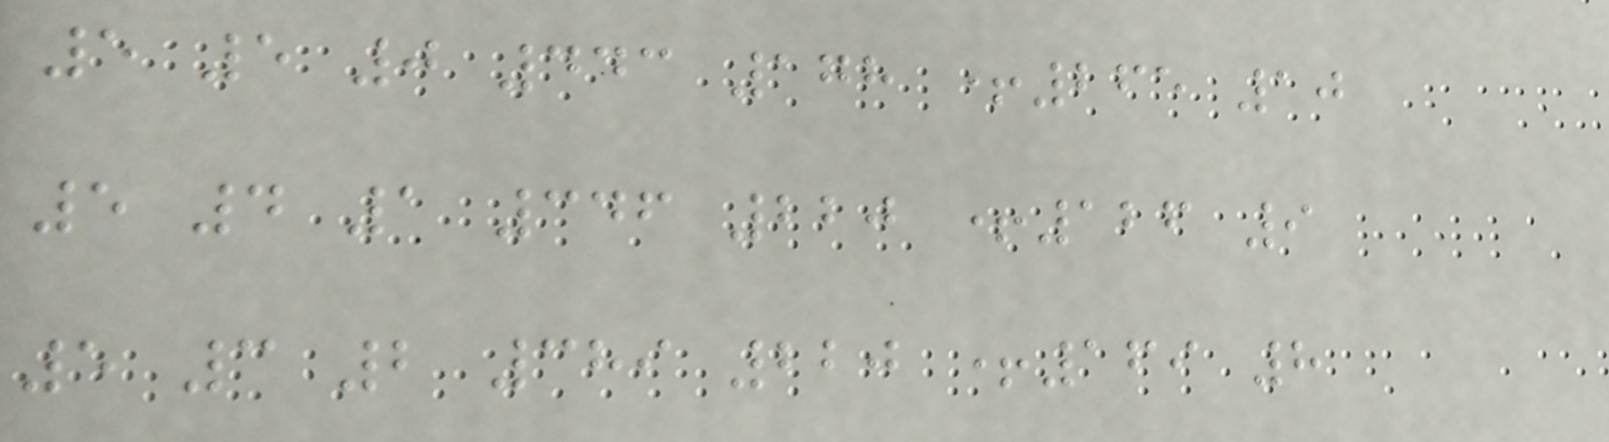5 5 0 443 178 +265 10
5 4 1 346 220 +126 9
5 3 2 389 220 +169 8
